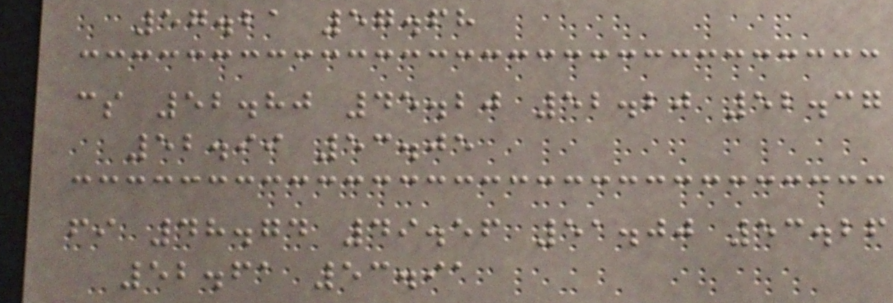57.21 57.68
cs 52.80 45.20 52.20 52.37
52.99 53.05
fi 48.74 49.56 51.00 53.26
52.61 53.91
